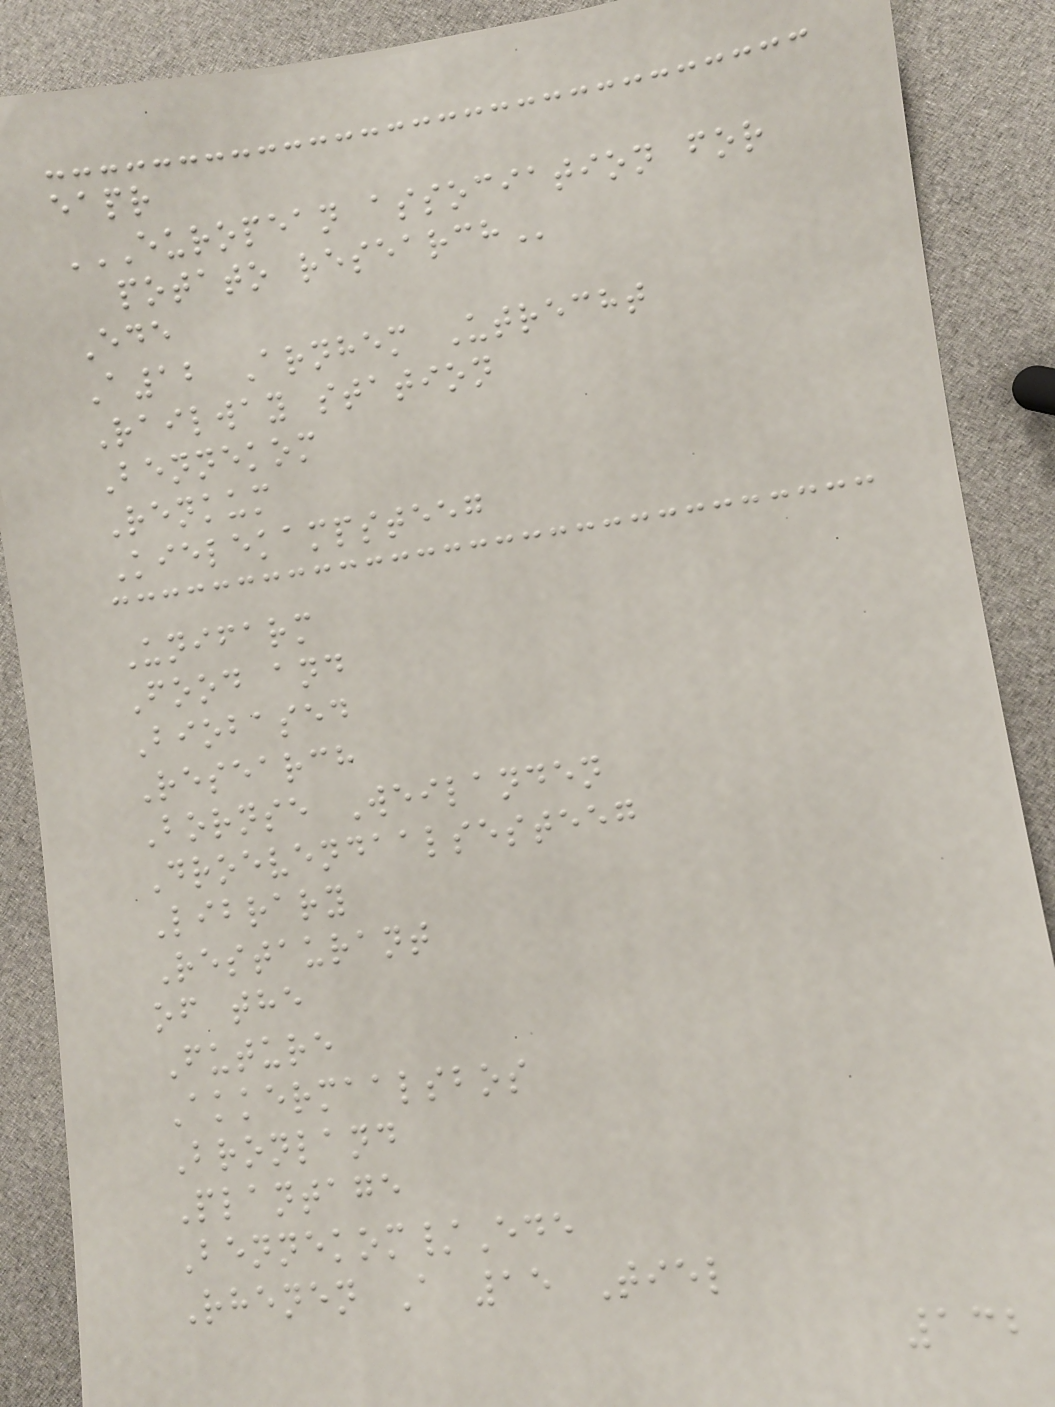eapr
EUROPEAN ASSOCIATION FOR
POTATO RESEARCH
Ede
A12 Arnhem Utrecht
Railway station
Bennekom
Renkum
Kielekampsteeg
Unifarm
Food and
Biobased
Research
Bornse Weilanden
Droevendaalsesteeg
Library
Restaurant
of the
Future
Akkermaalsbos
Bronland
Plantage
Bennekom/Ede
Rhenen A 15 Tiel
132
